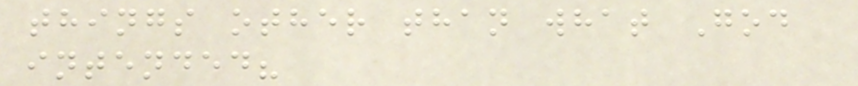things other than what God
intended?
